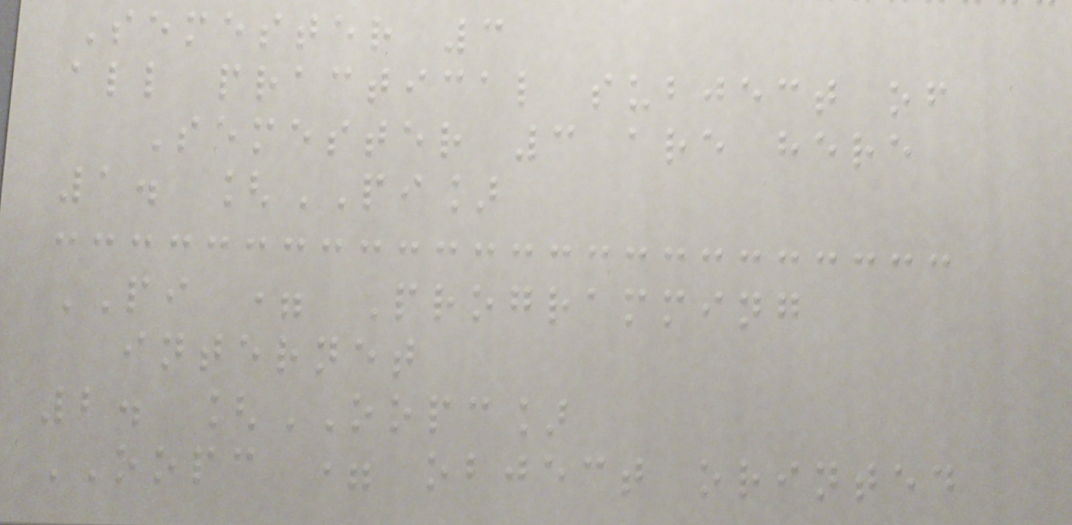Semester 3
all practical subject of
Semester 3 are here
1. [PI]
PI = Programming
internet
2. [OOPC]
OOPC = object orinted
